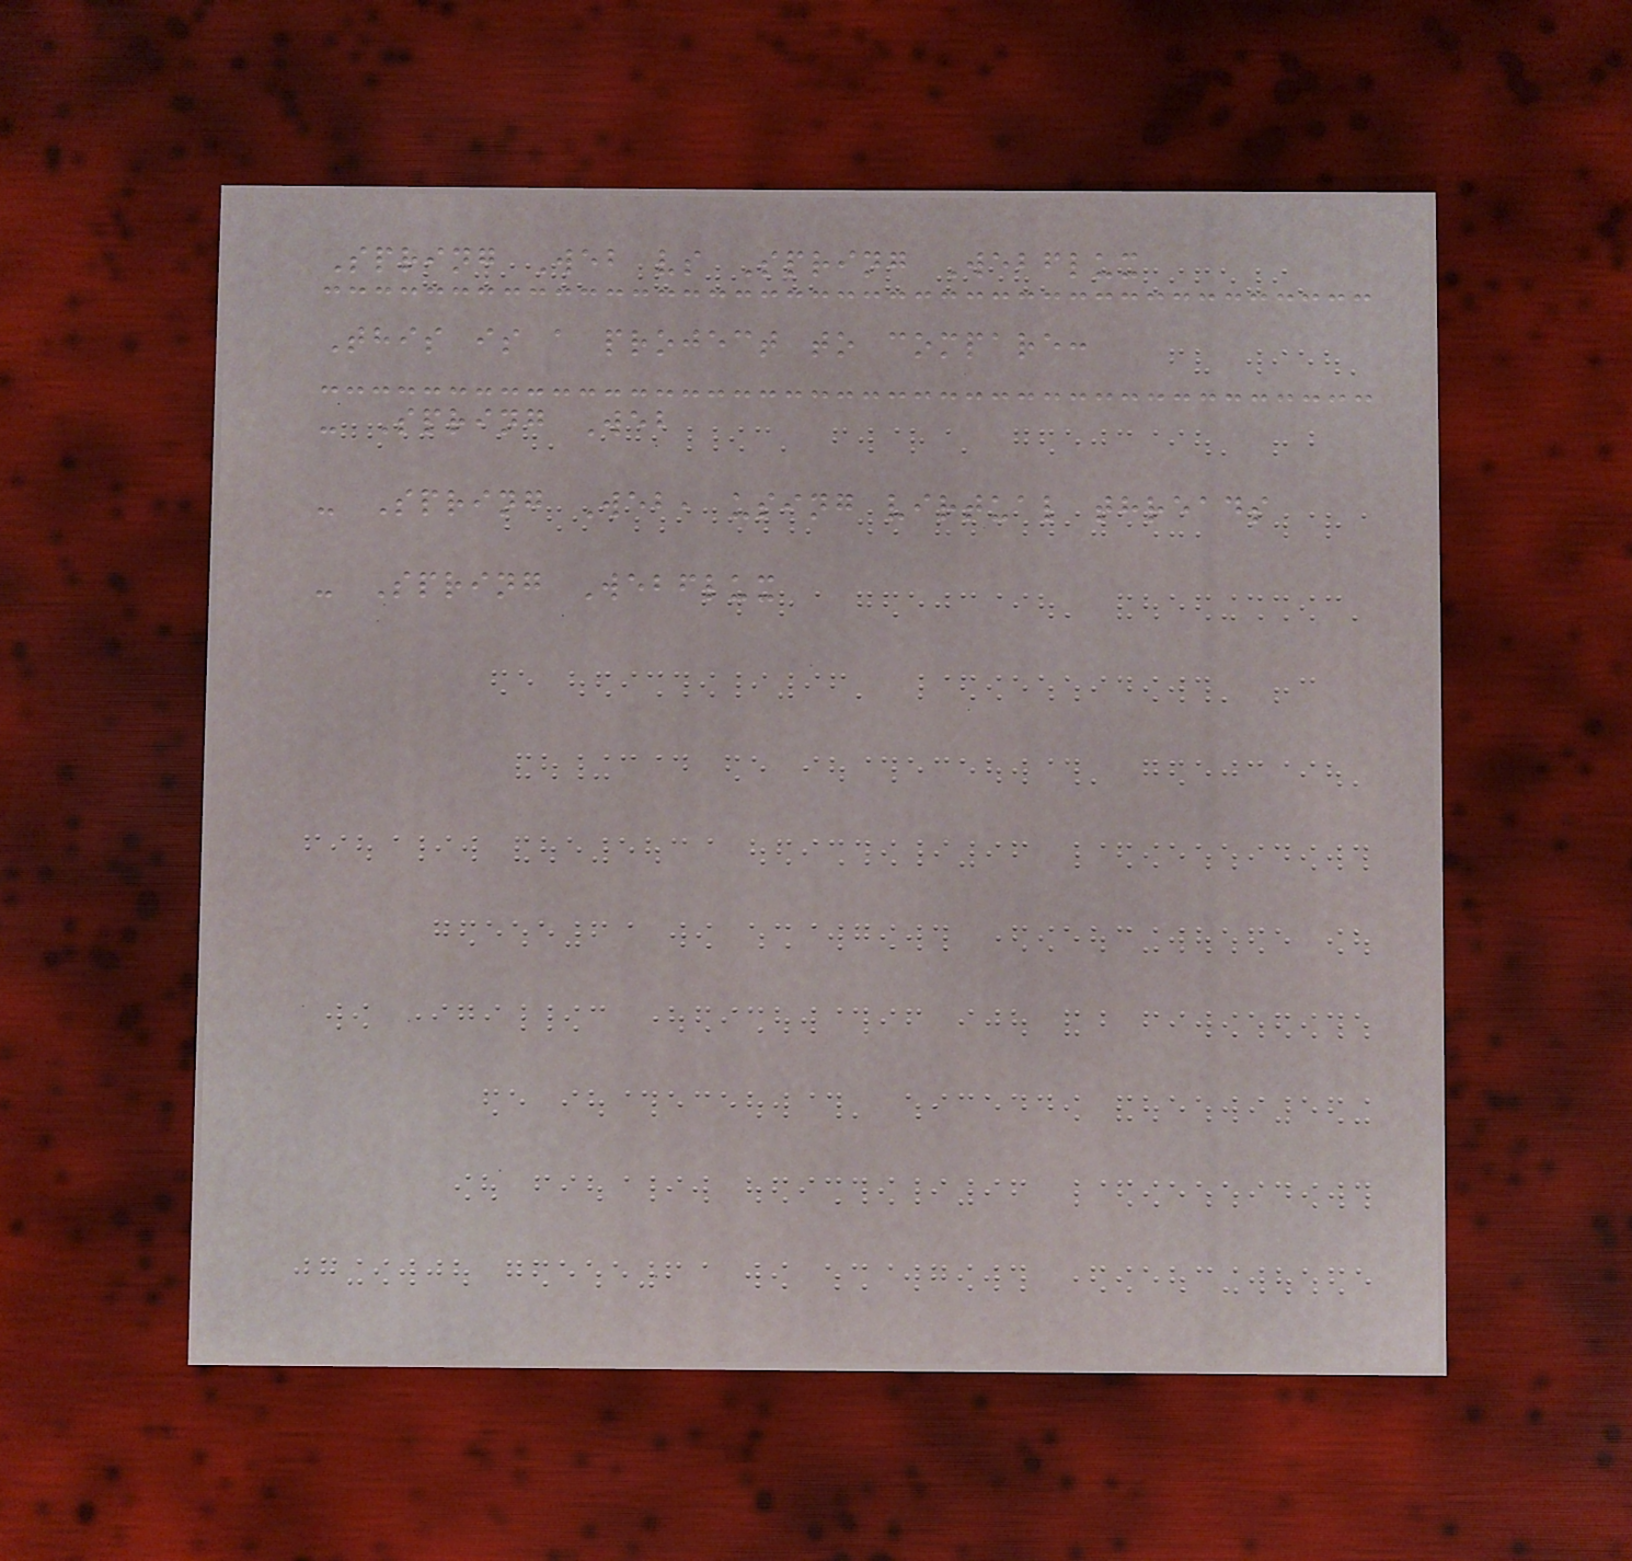Spring Web vs Spring Webflux
This is a project to compare:
- Spring Web
- Spring Web, using virtual threads
- Spring Webflux
